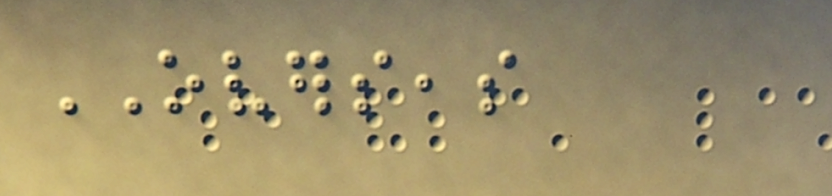OVERSEAS
